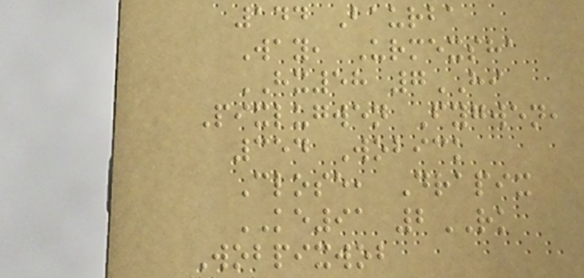144 Baurba
Way, Urmexsha
HX58 7HI
Pixlugwen Fygwen,
354 Wobick
Close, Drapix
KE91 2RK
Wobpixwob
